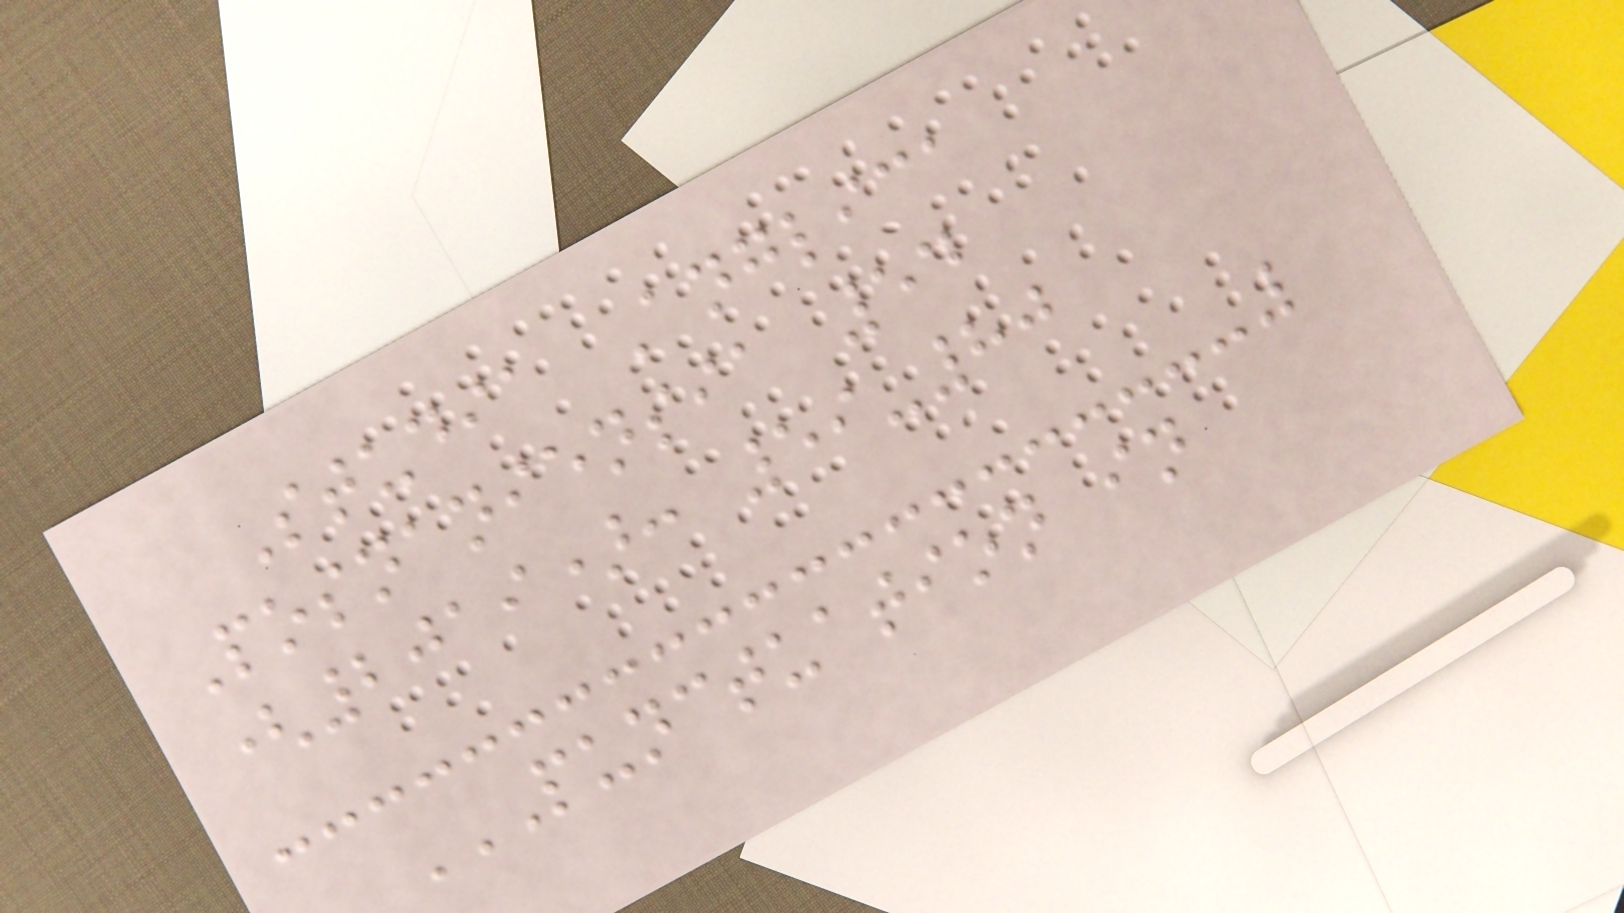Studia Anglica
Posnaniensia 54
(2019): 59-80
PUNCTUATION IN
